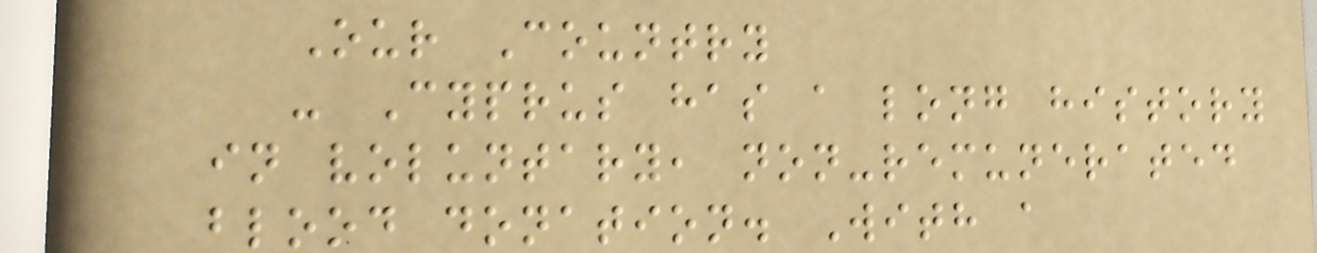Our Country
- Cyprus has a long history
in voluntary, non-remunerated
blood donation. With a
